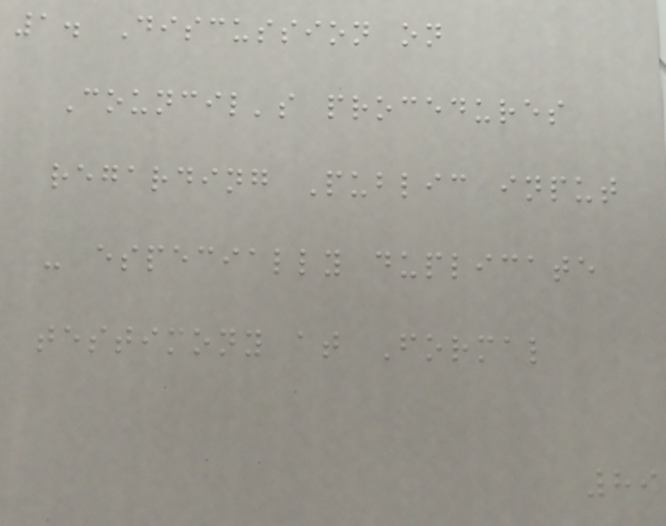1. Discussion on
Council's procedures
regarding Public input
- especially duplicate
testimony at Formal
89
